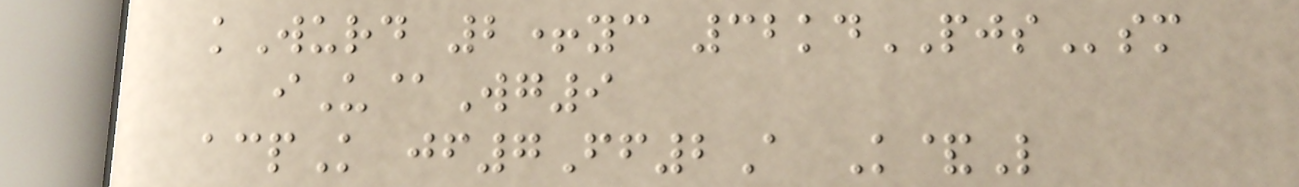kWurd 2+yc 32kdPJSsm
iU@Wg9
acpK jf7Ff2A K&L
